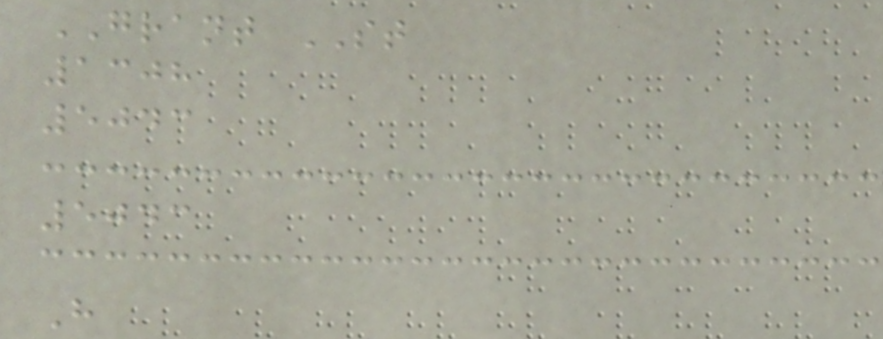GRANT ST
1308
5043
5043
H
